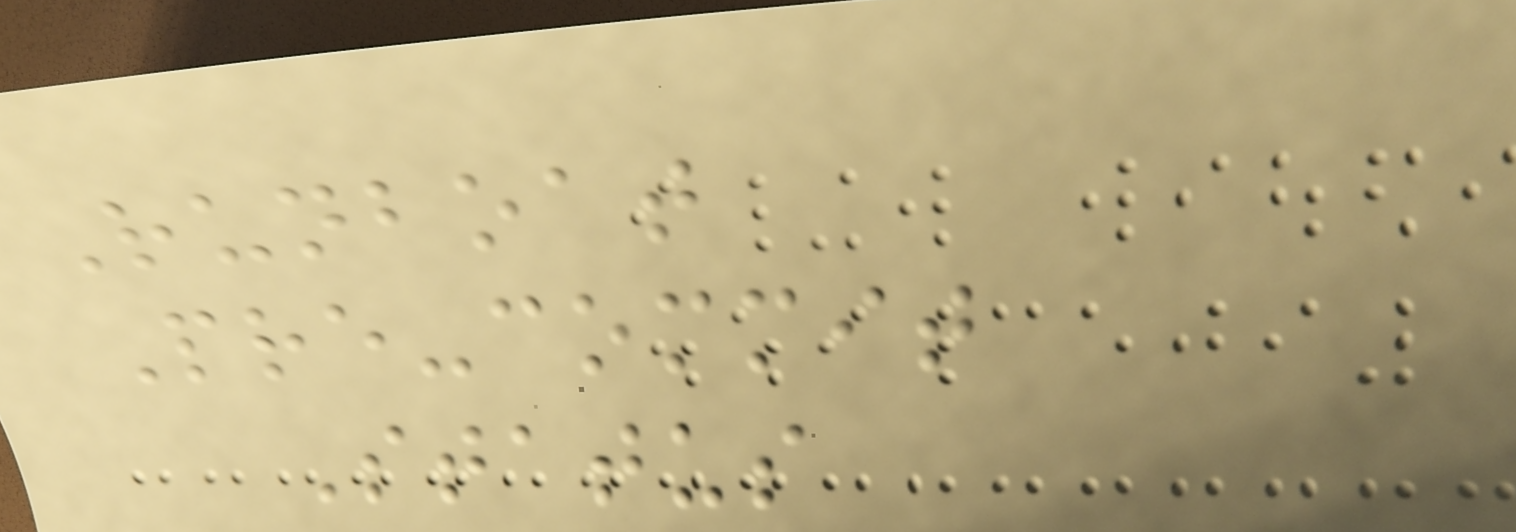Runboat
Pre-commit
Status
